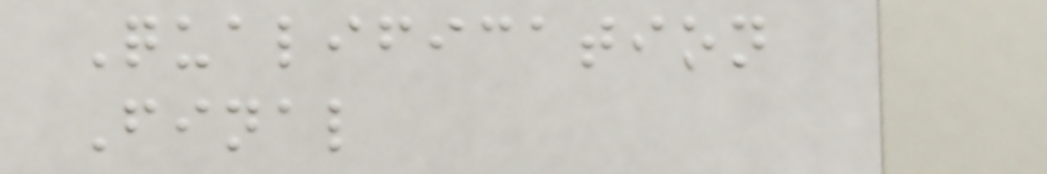Qualification
Final
